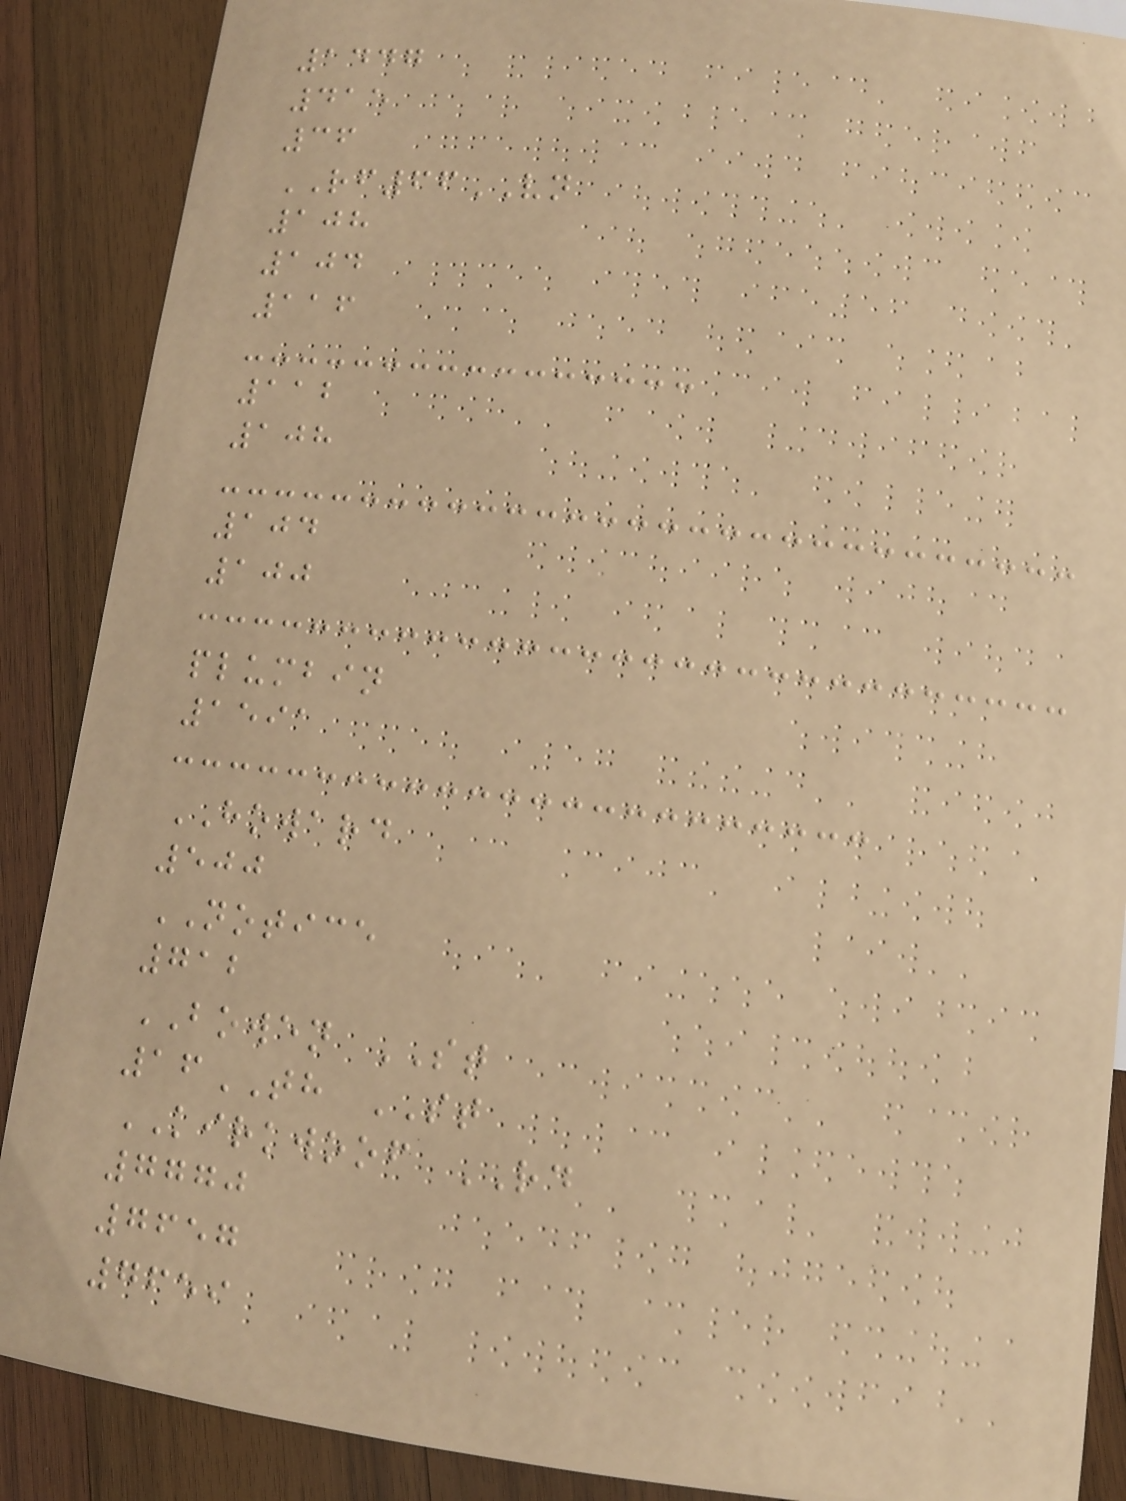1447
415
36
RF66VN
108
104
116
112
108
104
100
plumbin
1591
HOWARD
500
NOTICE
712
BOWEN ST
16TH ST
KIRKWOOF RD
7770
7657
7659
